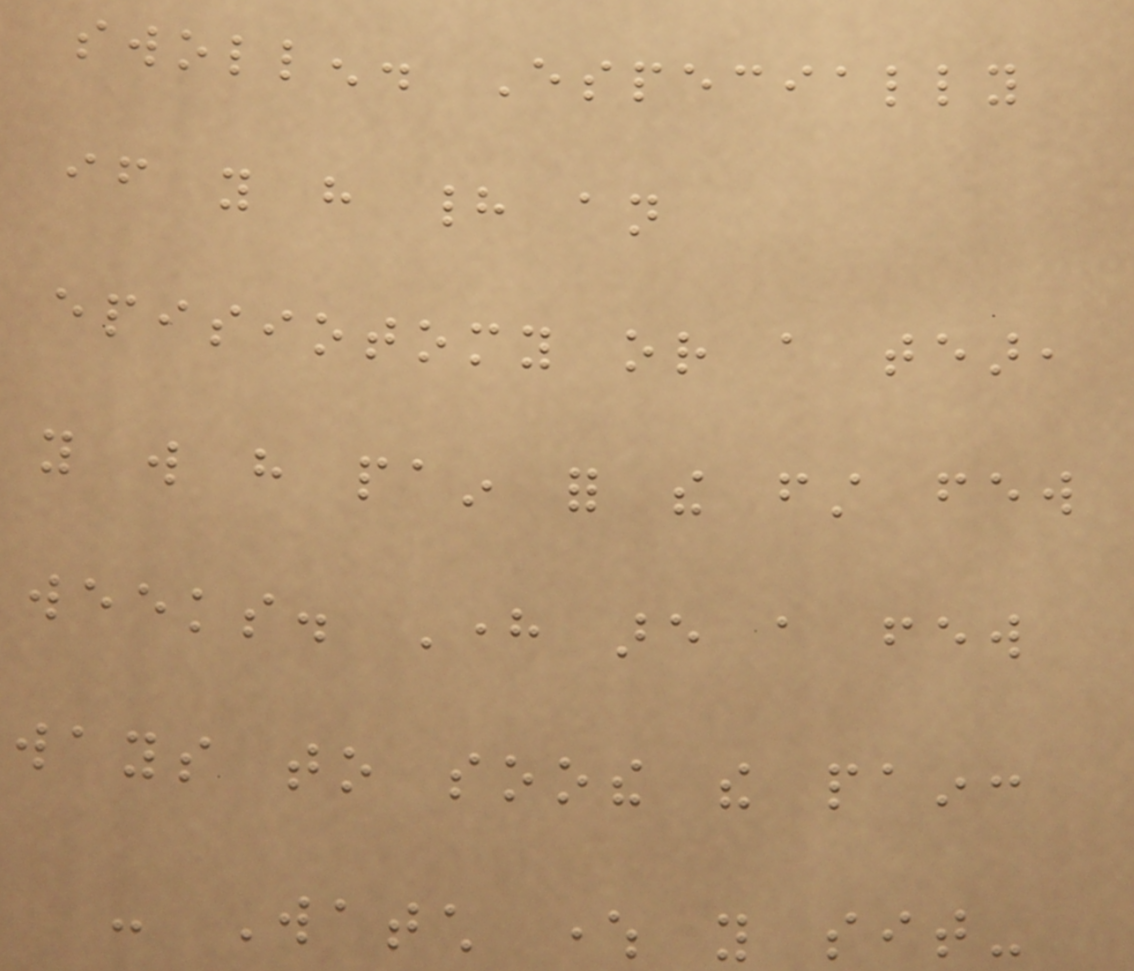swollen. Especially
if you have had an
episiotomy or a tear,
you will have pain for the first few
weeks. Here are a few
ways to soothe the pain:
- Watch where you sit-
